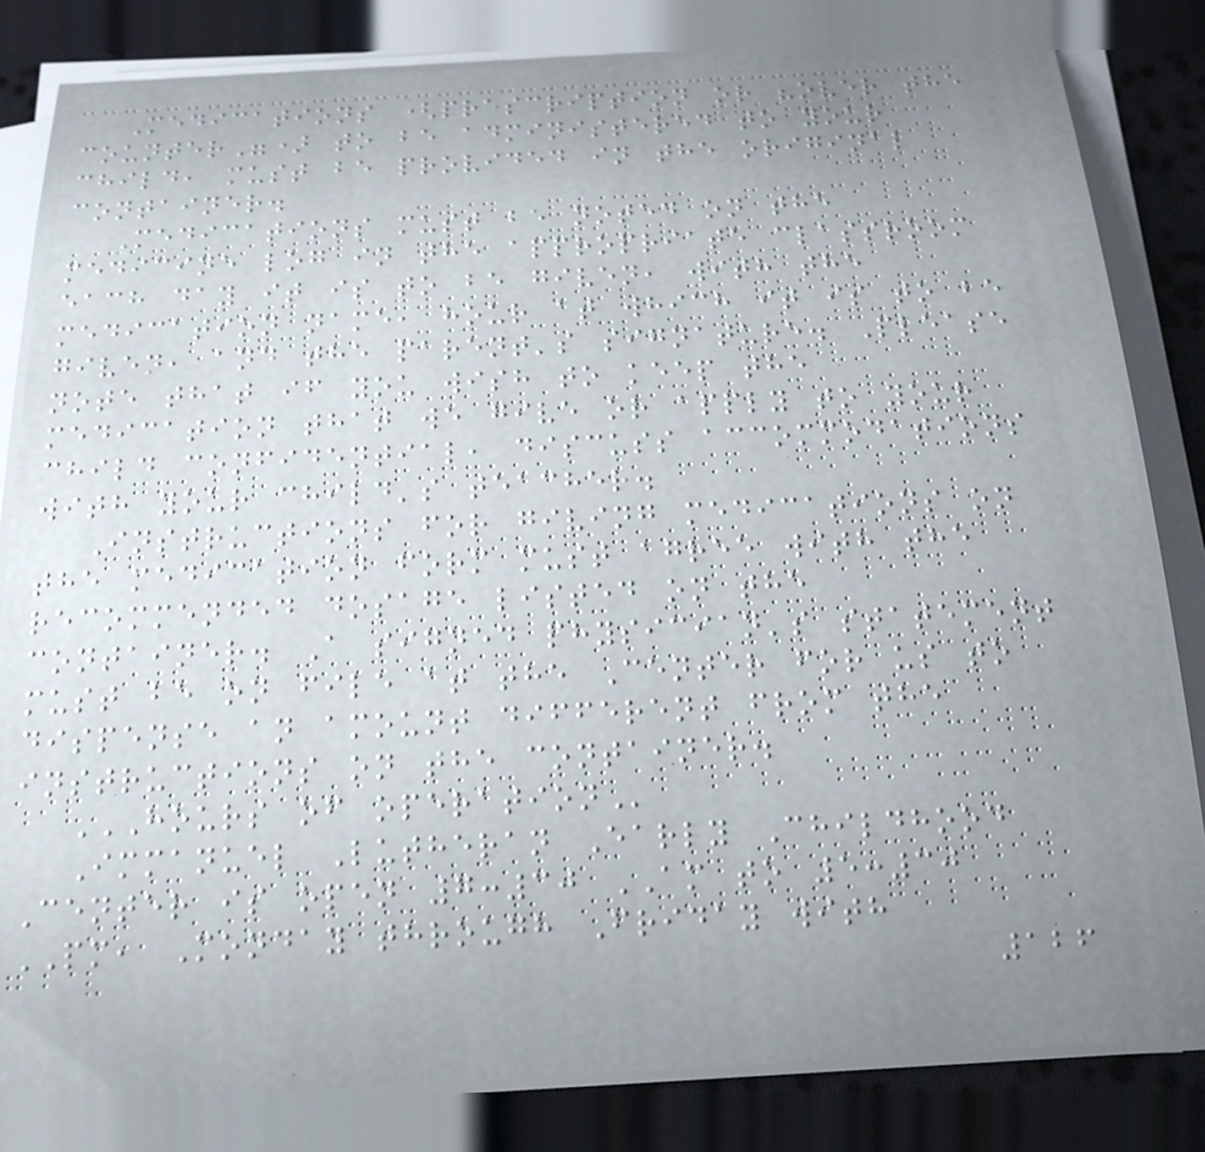Medications (prescription or "over the
counter") to be administered to your
child, must be provided in the original
container.
Medications must be noted on the
medicine log in the appropriate classroom
each day it is to be given, with the
medication name, hour at which it is to be
given, and the parent's signature. Please
note that if you wish to keep the
medication that we give or apply to your
child confidential, discuss accommodations
with your child's teacher.
Instructions for giving medications on
the medication form must agree with the
recommended dosage listed on the
container. A signed physician's statement
must be on file at the Center for us to
dispense an amount different from the
instructions on the container.
HOURS OF OPERATION
Immanuel Lutheran Early Childhood
Center is open 7:30 AM to 5:30
PM, Monday through Friday with
126
